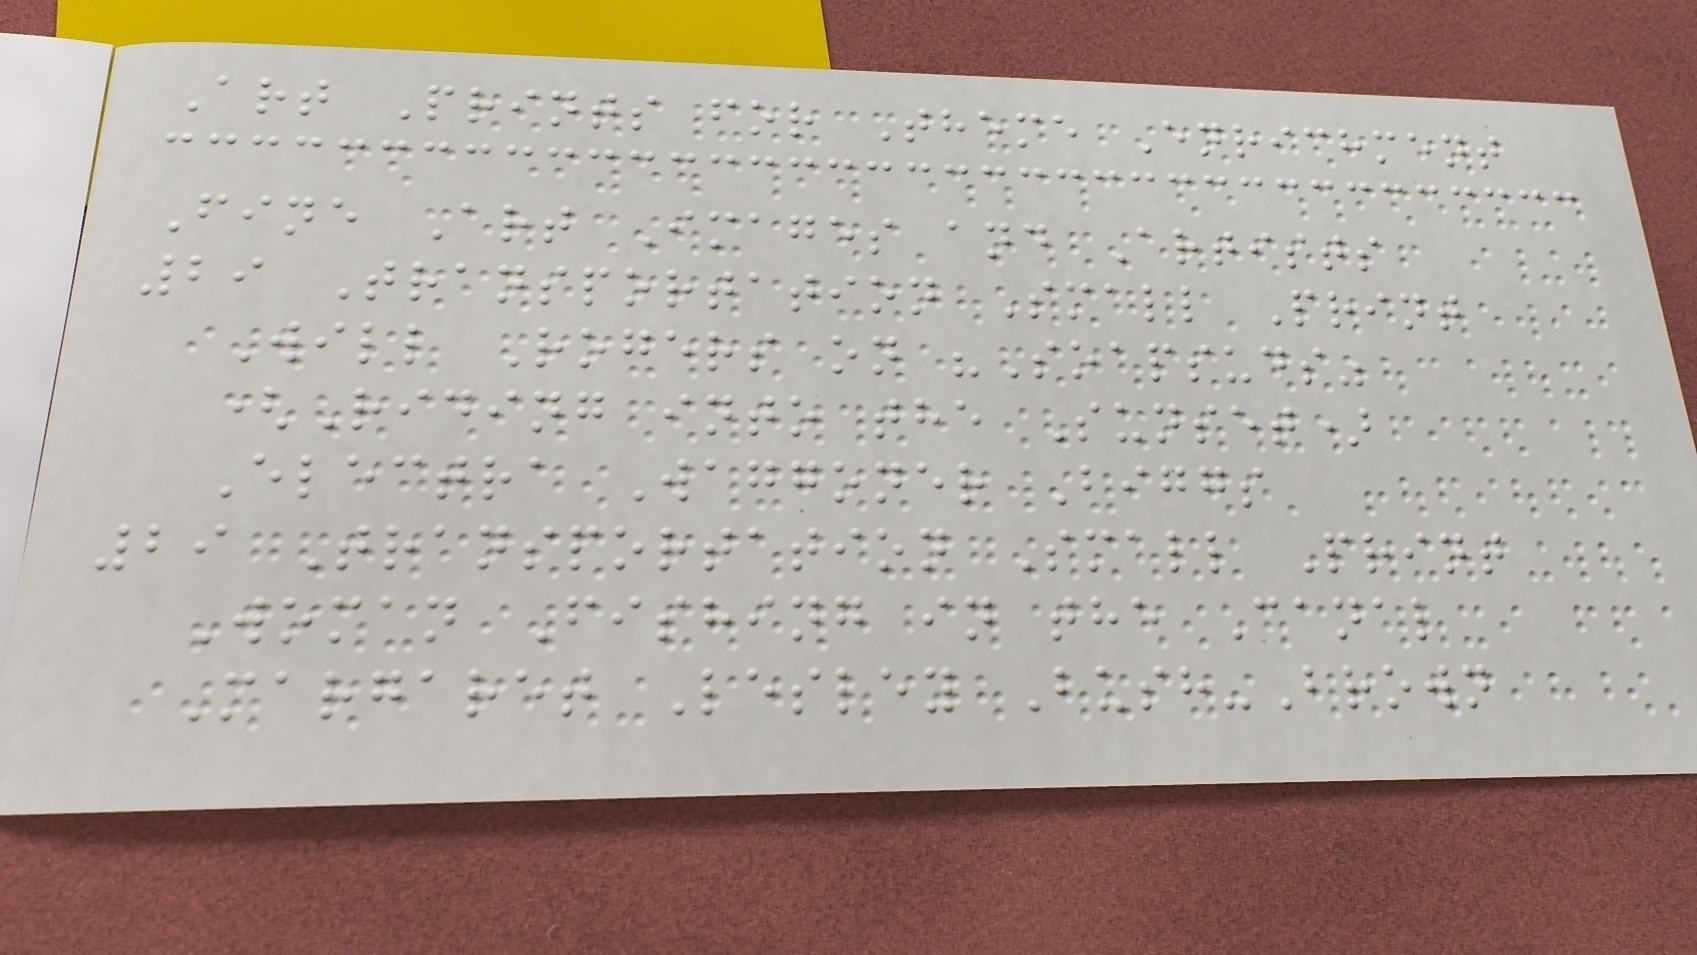Art Prints for Theme Enrichment
Fine Art Images and Artists
29 Transportation Small Print
Will Rogers on "Soapsuds"
(Riding into the Sunset)
Electra Waggoner Biggs
29 Transportation Small Print
Woman Fishing in the Canal
Margaret Lesley Bush-Brown
